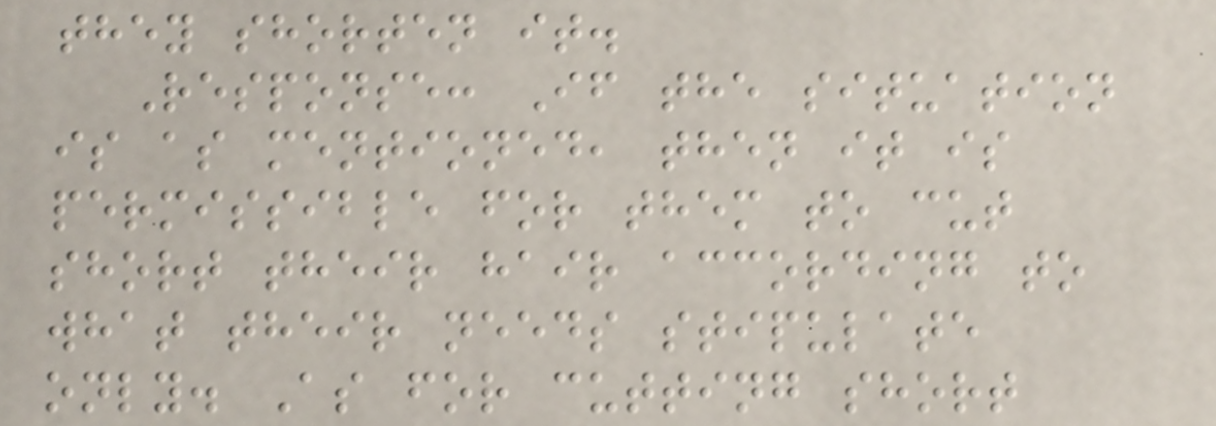they shorten it.
Response: If the situation
is as mentioned, then it is
permissible for them to cut
short their hair according to
what their needs stipulate
only. As for cutting short
